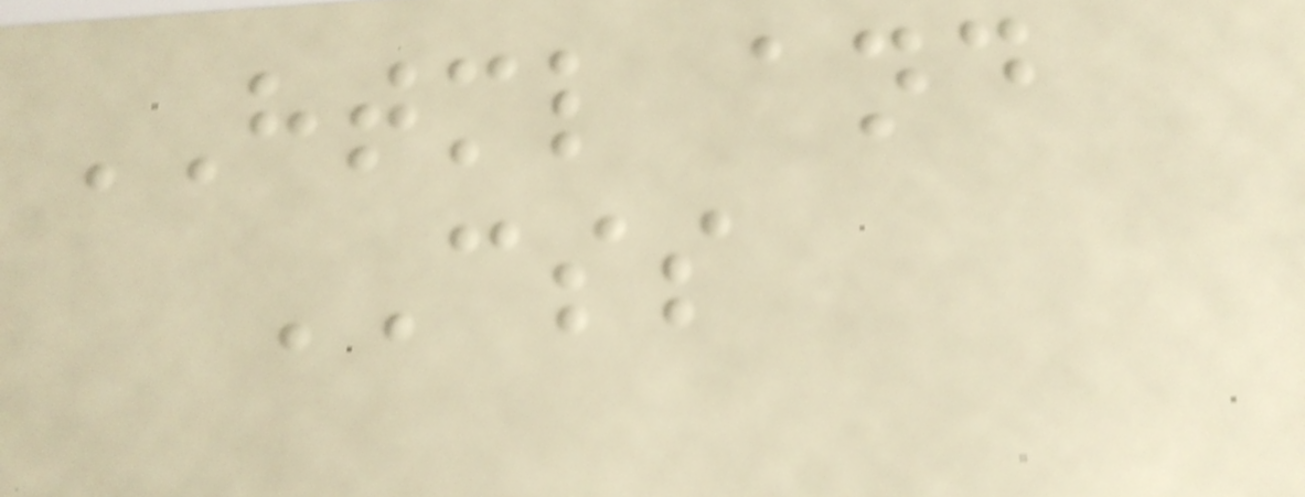HTML and
CSS
